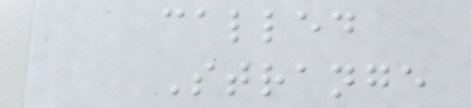called
Strange
